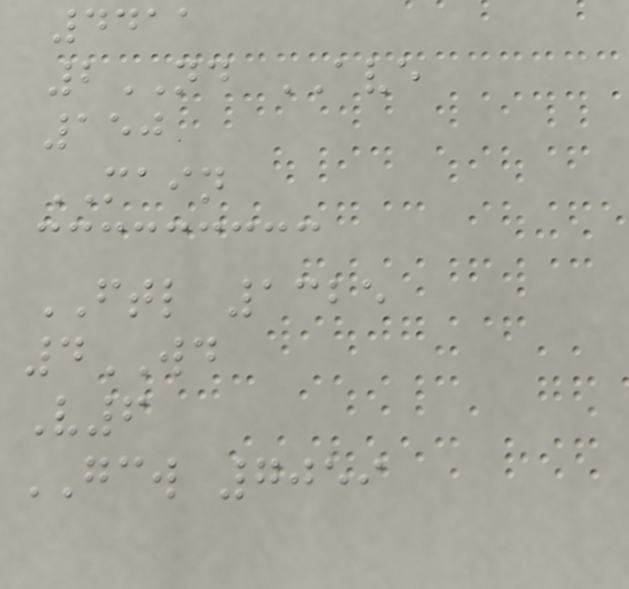4411
2ND AVE
150
MAIN
FTL 1325
4WD
V6
GCW 7059
